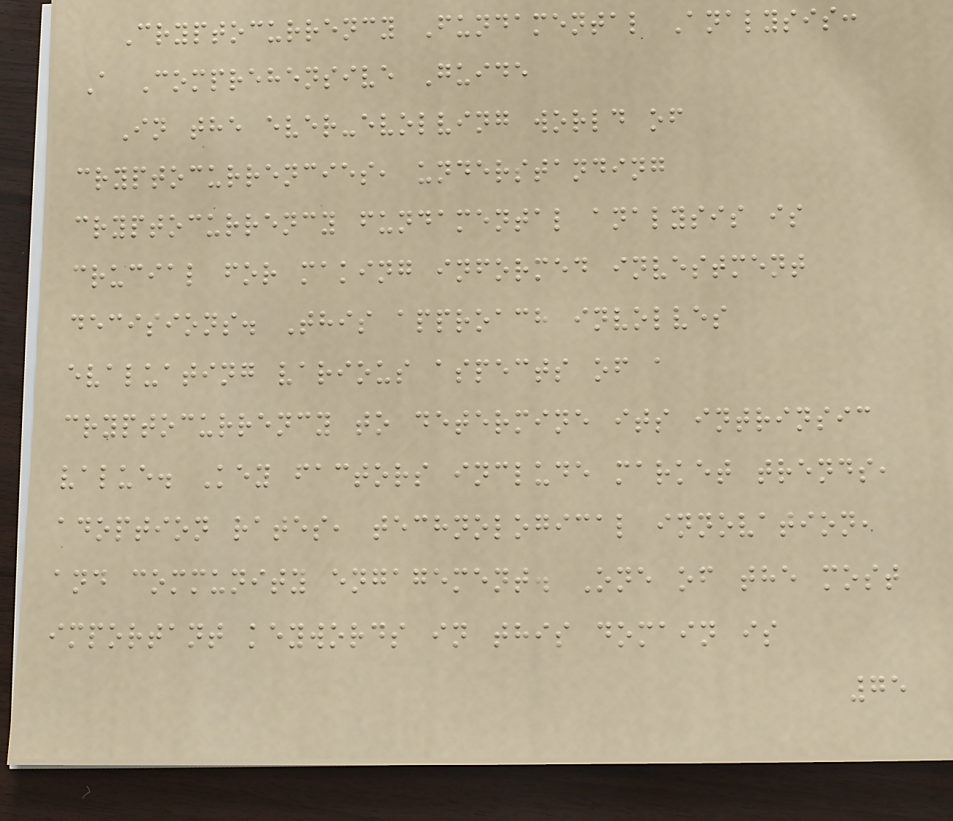Cryptocurrency Fundamental Analysis:
A Comprehensive Guide
In the ever-evolving world of
cryptocurrencies, understanding
cryptocurrency fundamental analysis is
crucial for making informed investment
decisions. This approach involves
evaluating various aspects of a
cryptocurrency to determine its intrinsic
value. Key factors include market trends,
adoption rates, technological innovation,
and community engagement. One of the most
important keywords in this domain is
75
